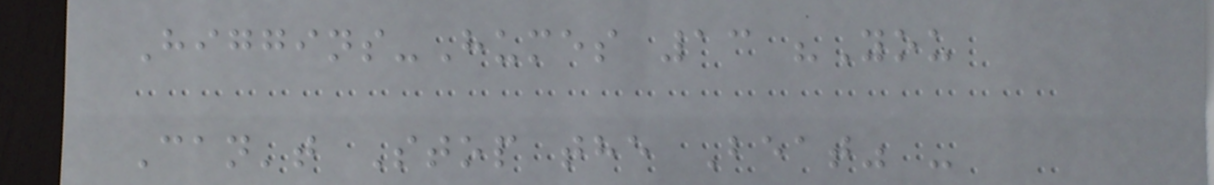Higgins-Humes 13 "You
Can't Stop the Beat" -
